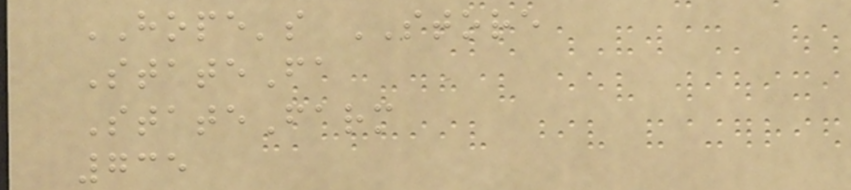HOPE's STORE
StateFa
StateFarm
735
